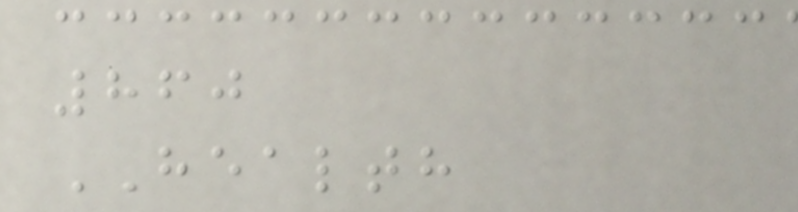860
HEALTH
